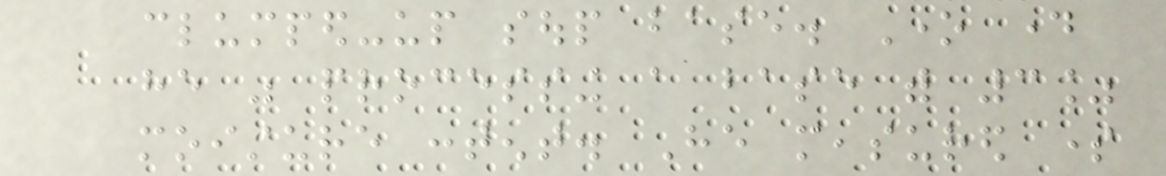clumped-up soup base. One day
he was processing a base with 3%
moisture content. He measured some
